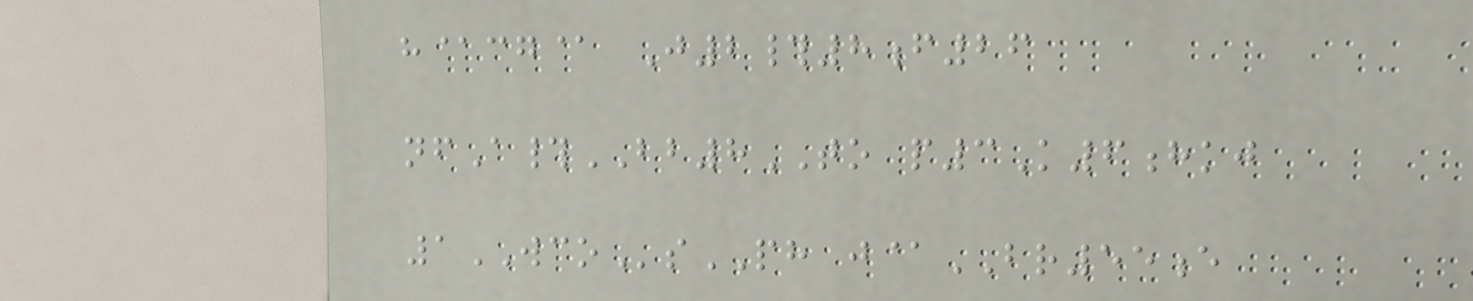h@cg@ J2#8f26
nfA#BB8TO p3K6hkj
1WCOsPH j@BR55e
